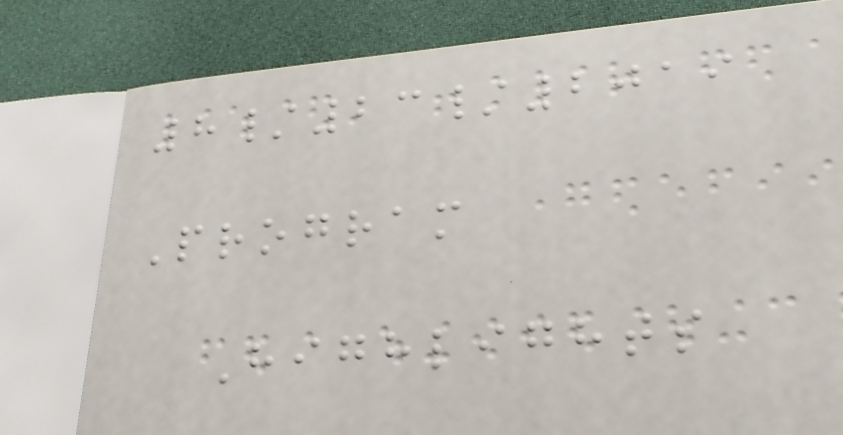8/23/2019
Program
Highlights
